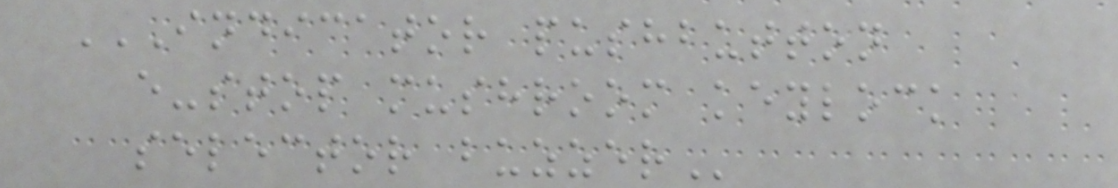INDICATOR PUSHBUTTON
E-STOP MUSHROOM KEYLOCK
SELECTOR BUZZER
